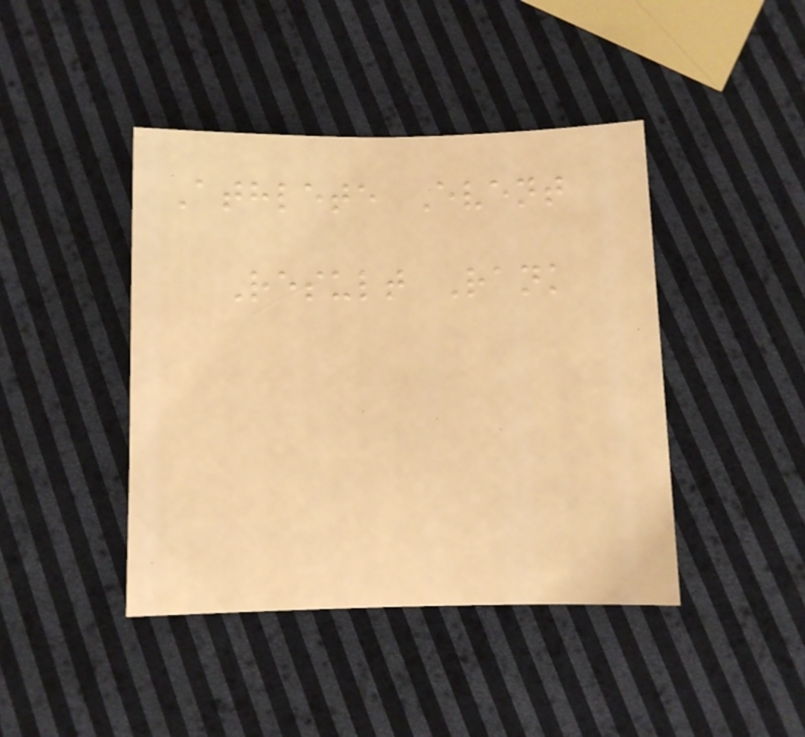Athlete Event
Result Rank
